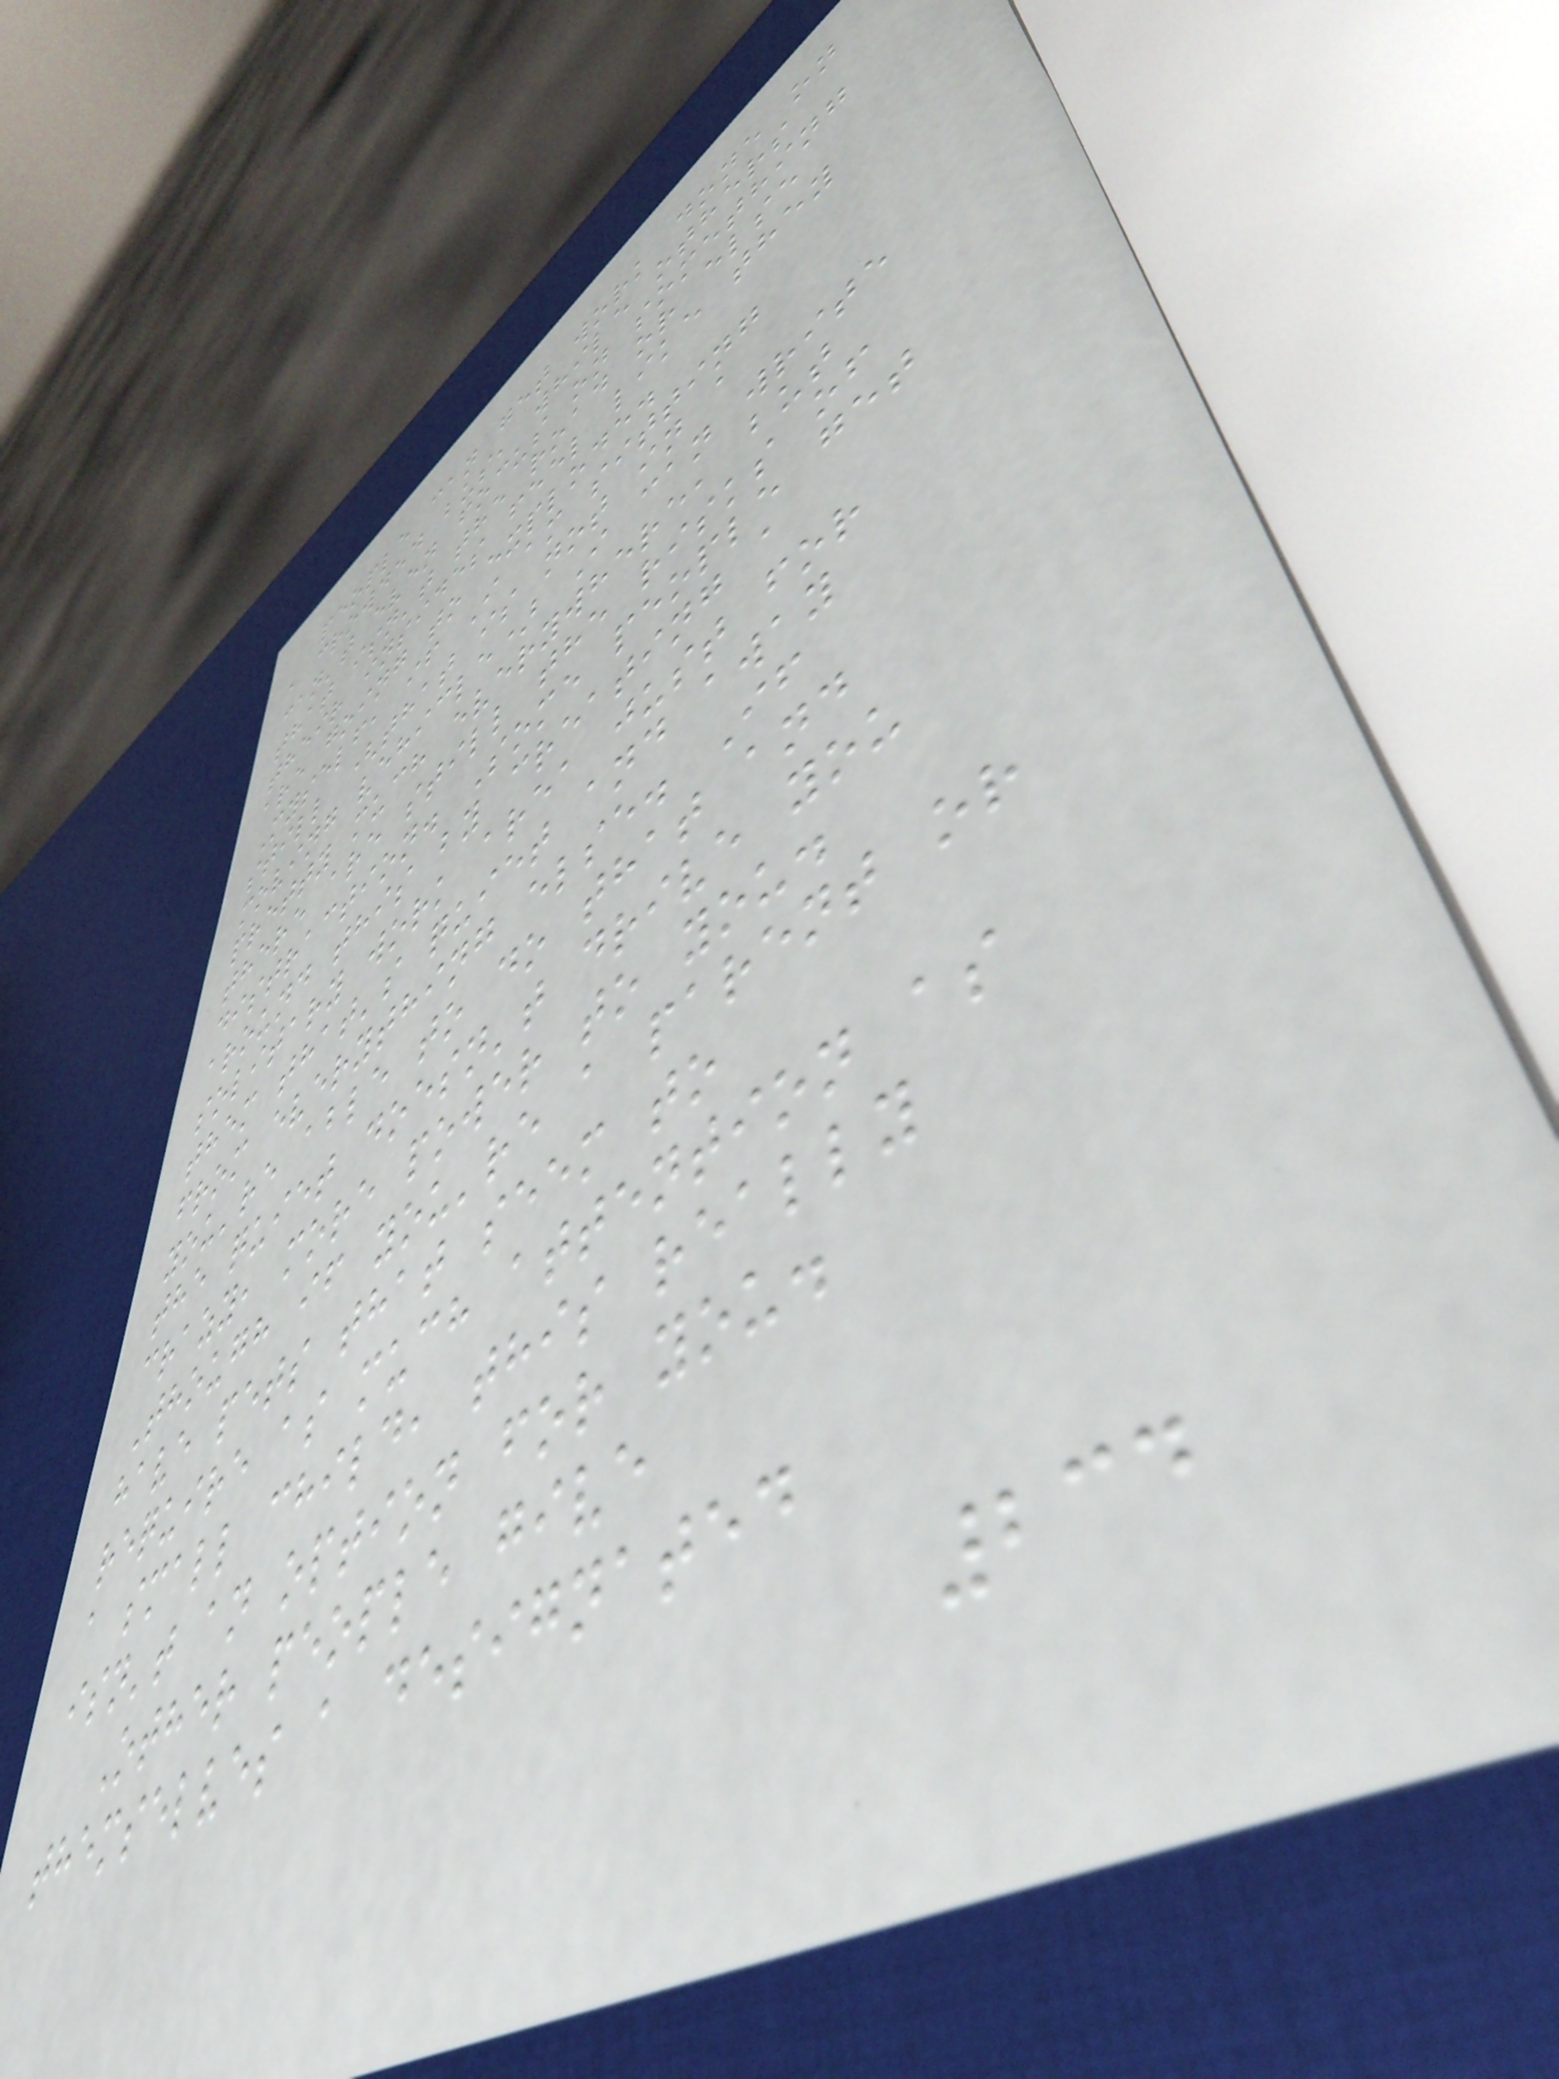people can get work done on
a crowded bus, while others
can't even focus on something
that isn't the road or else
their insides feel like they
are going to explode.
Myself, if I am sitting
still (that is not in a
moving vehicle) I can write
pretty much everywhere, but
there are still the risks of
distraction. Some people get
around this by creating a
solitary work area just for
them that's quiet and away
from everything else. If
you're able to do that and
the quiet doesn't drive you
crazy, more power to you.
Though if you're a parent or
have pets that seem to
require as much attention as
a small child, this really
isn't an option for you.
Other people give
themselves a designated
234
